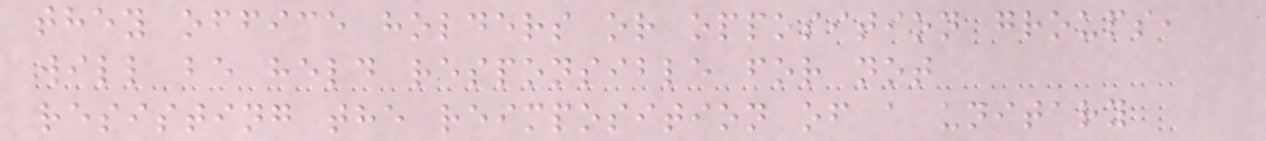they office holders or opposition groups,
will be held responsible for not
resisting the reimposition of a unitary
